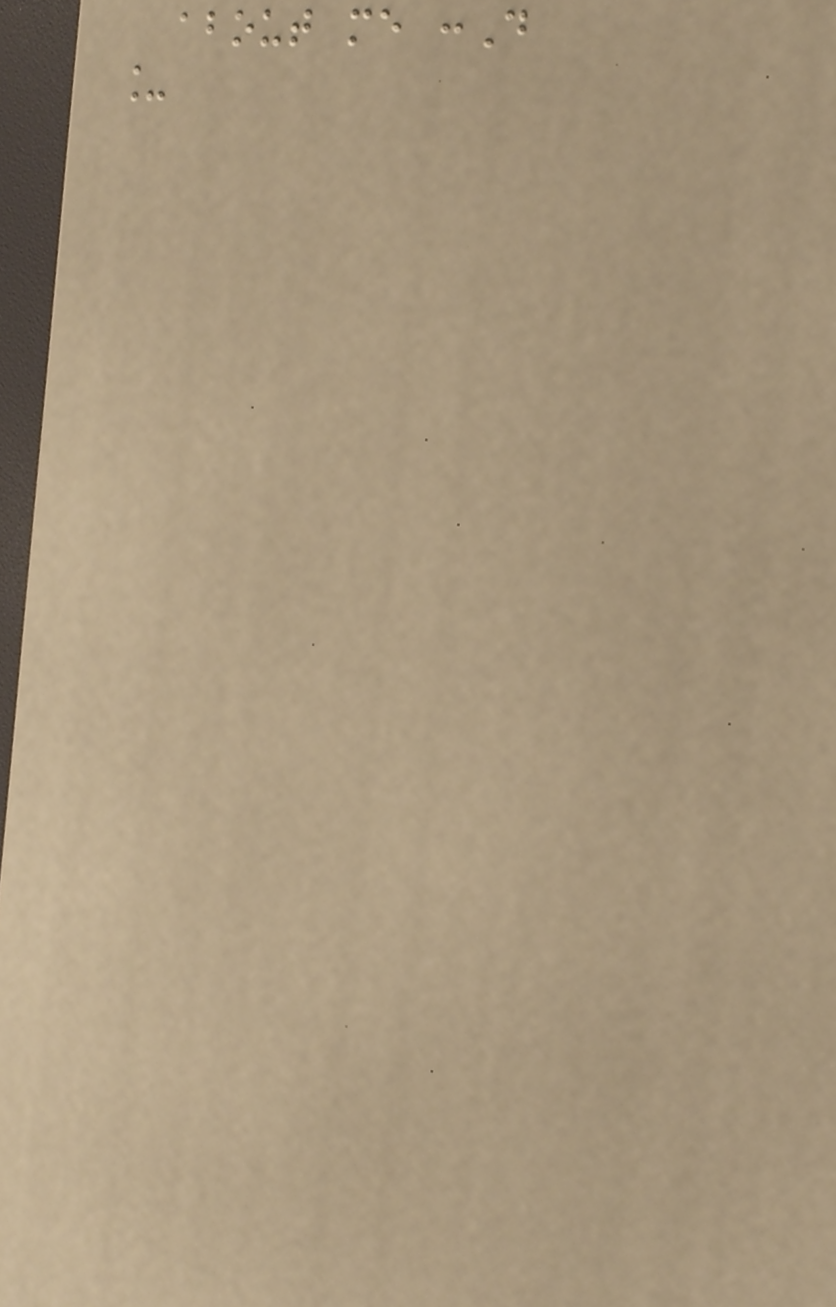about me :D
_
